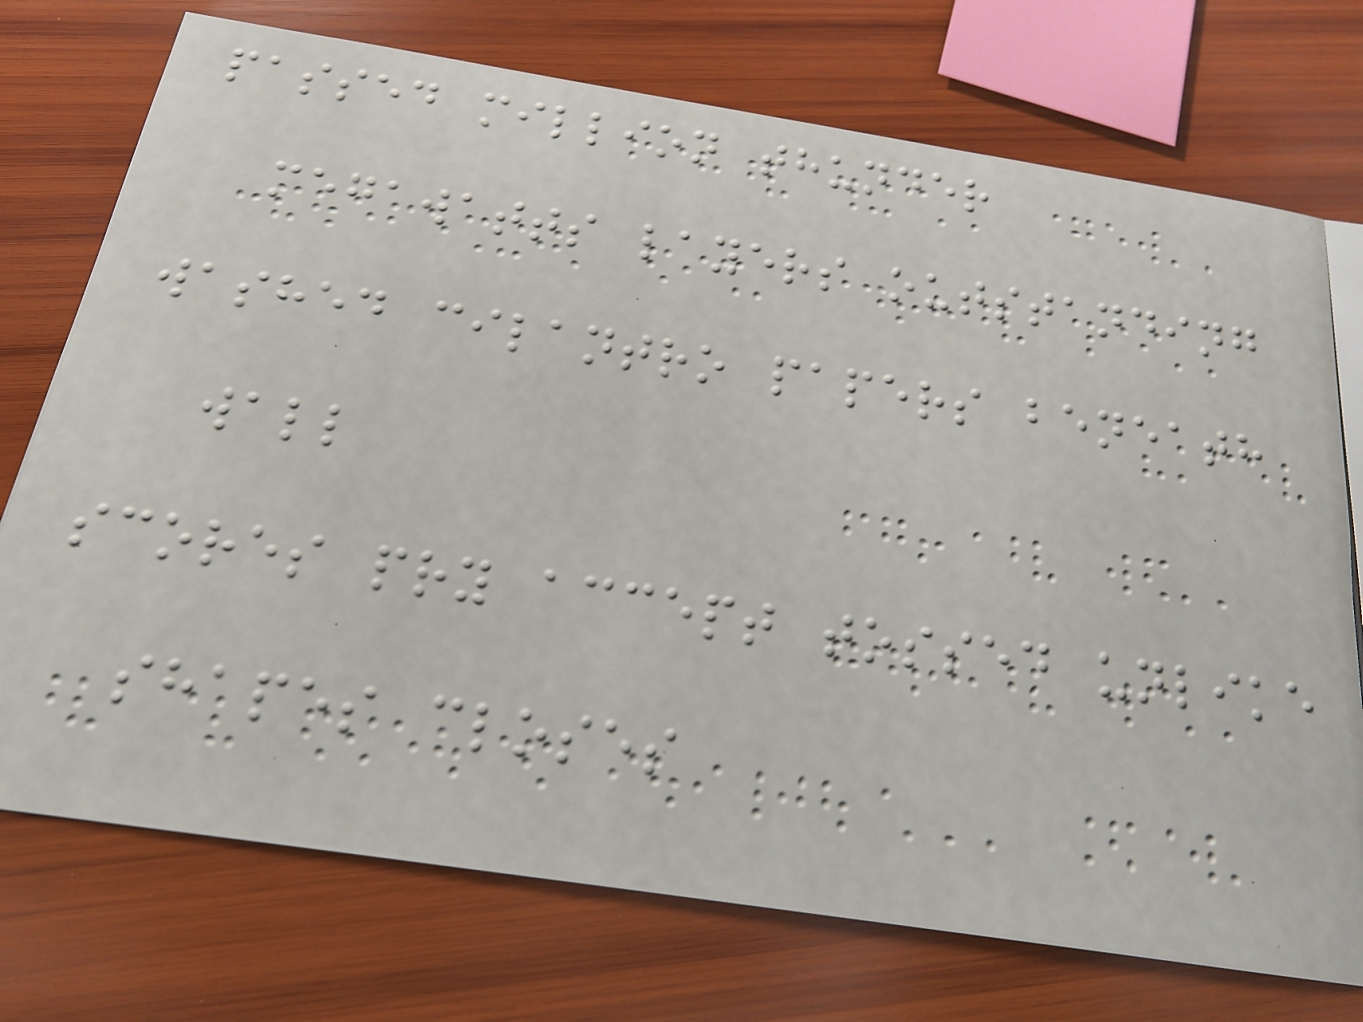passed million thunder
megawatts layers outstanding
washed cilantro papers beneath
wall
scores pry accept tossed unlike
shapes closes
